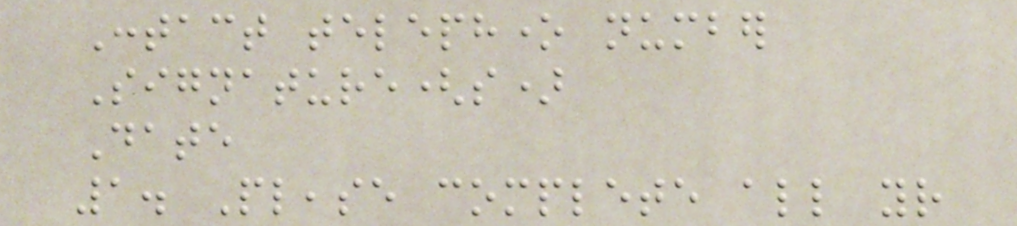Contact telephone number
Signature(s)
Date
1. Please complete all your
